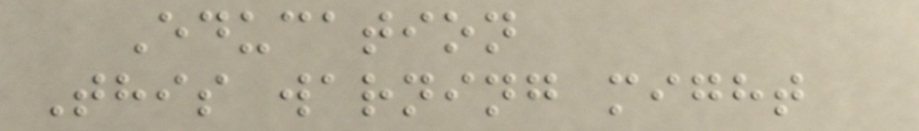Education
This warning might
